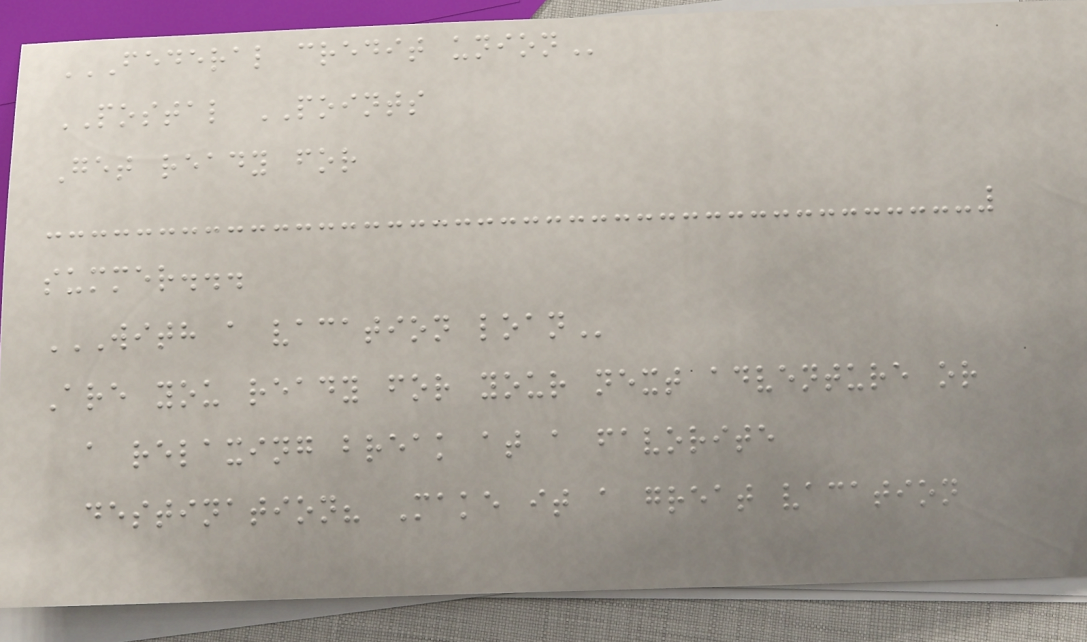FEDERAL CREDIT UNION
POSTAL POINTS
Get ready for
summer...
WITH A VACATION LOAN
Are you ready for your next adventure or
a relaxing break at a favorite
destination? Make it a great vacation
